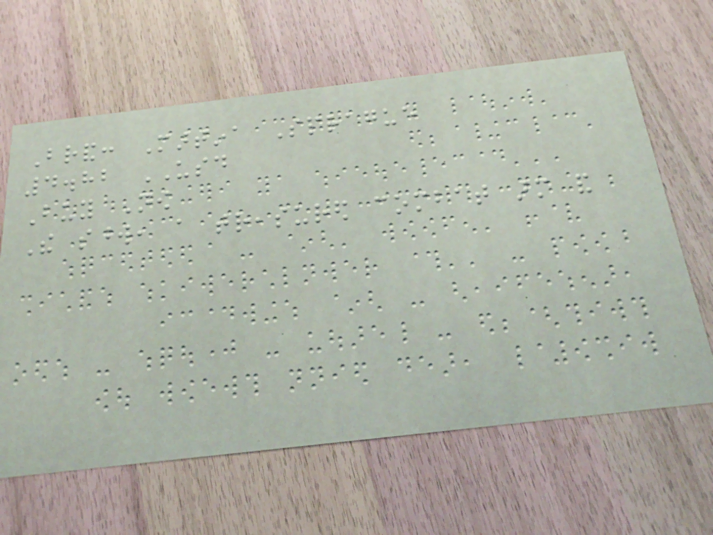Brand: Martina Sprague
4.82 USD
Buy Now
The sword, a treasured combat arm and
